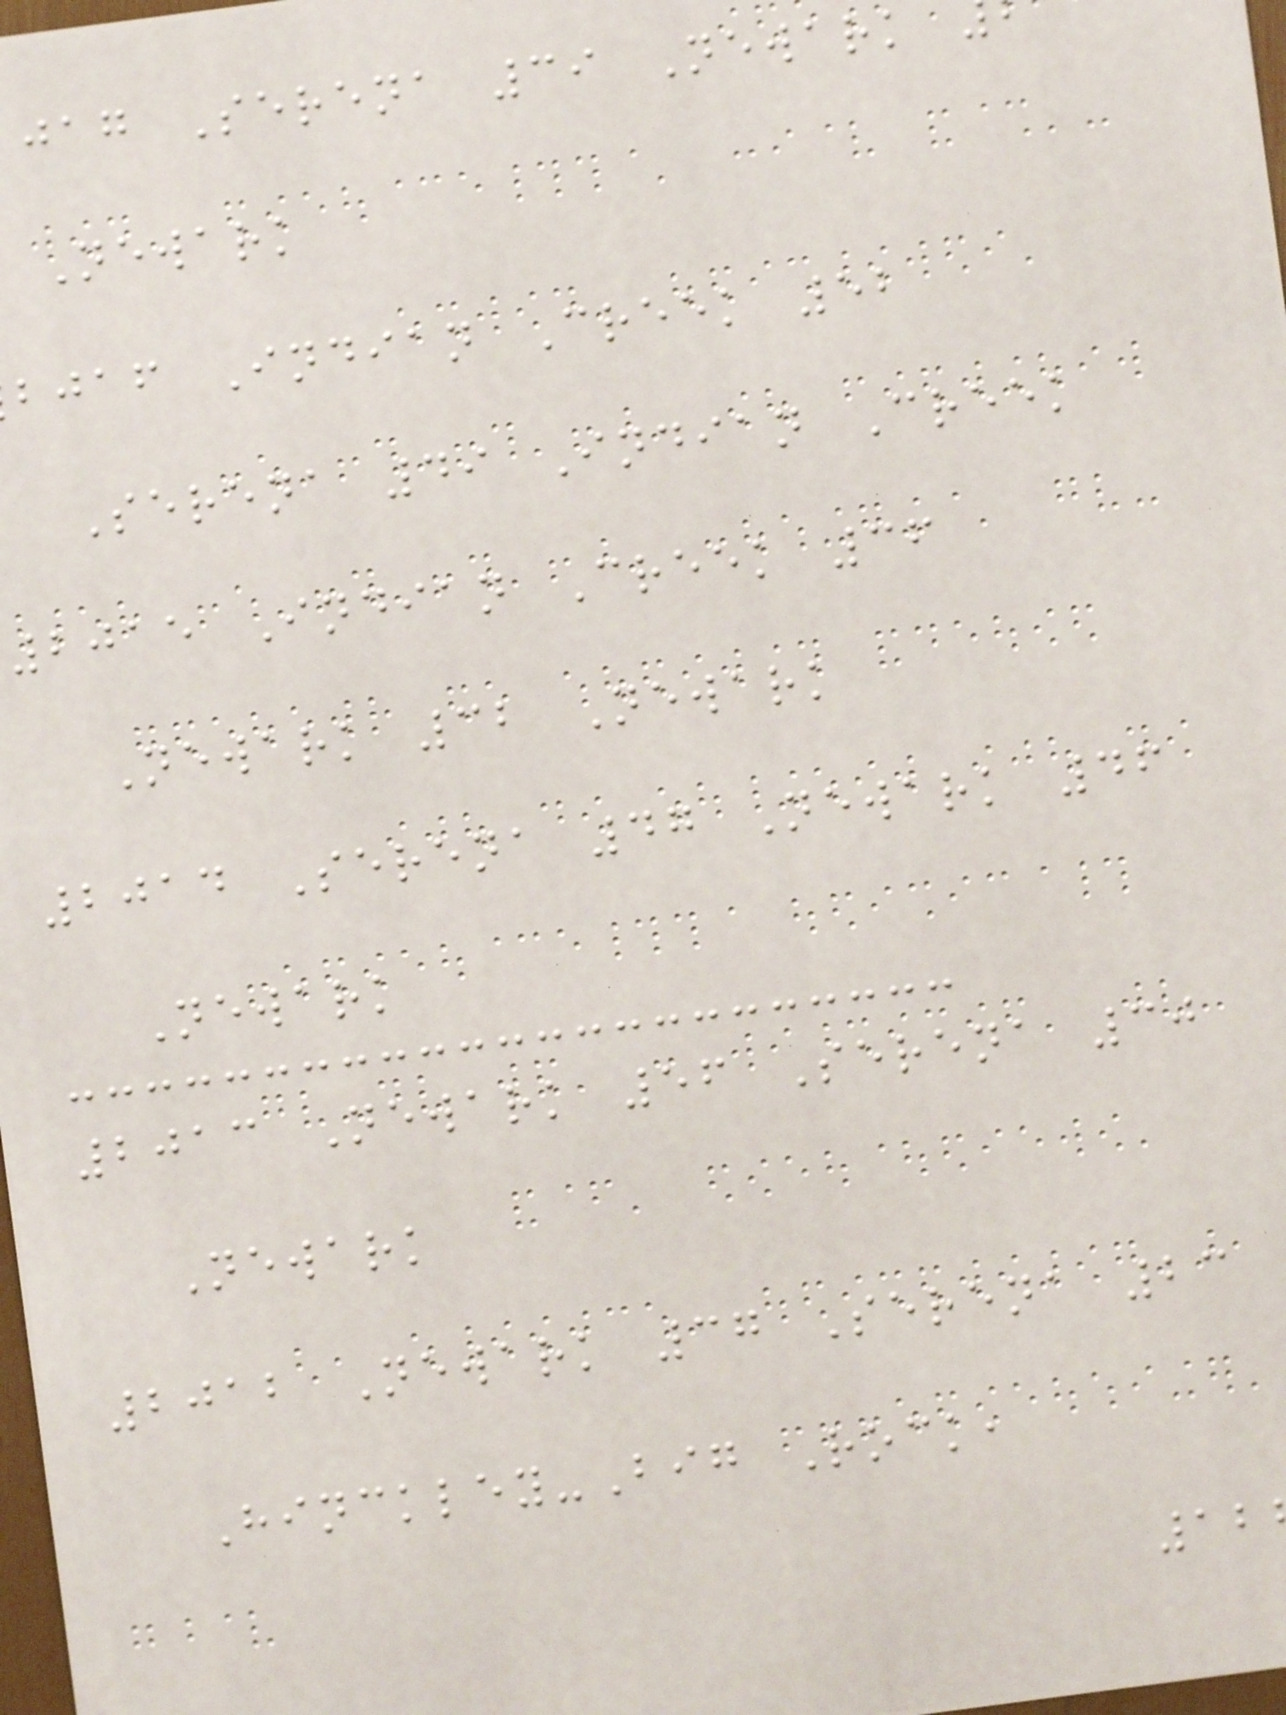jag Serena 39 Newark
Newark
bjaf Indian Creek 52
Serena 49 Indian Creek
2015 Indian Creek 36
Newark 32 Newark
2014 Serena 47 Newark 46
Newark
2013 Newark 56 Serena 30
Newark
2012 Newark 37 Serena 23
Hinckley-Big Rock,
